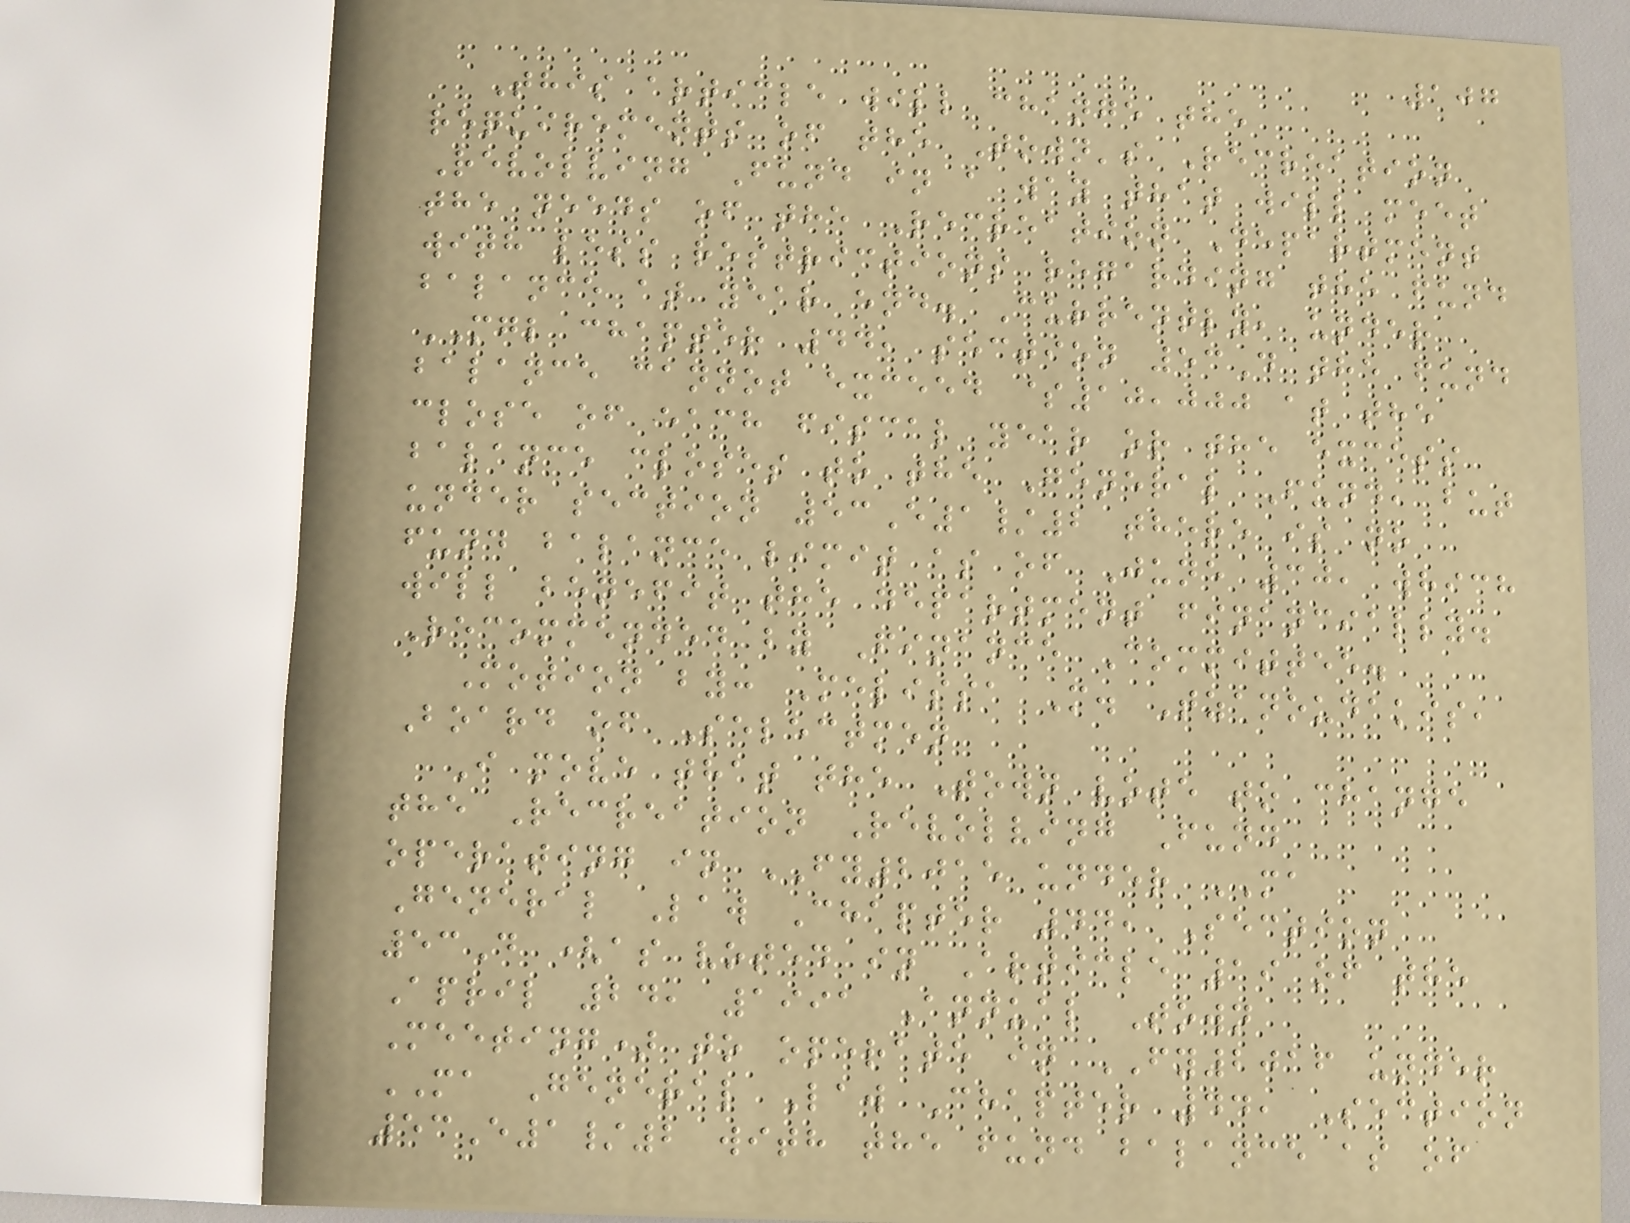107
This article will change the
requirements of the Town's Recreation
Revolving Fund in a way that will meet
the needs of the Recreation Department
with less restrictions regarding the fund
balance at year end. Currently, under
MGL chapter 44, section 53D the fund
balance cannot exceed $10,000 at the
close of each fiscal year or the excess
balance closes to the General Fund, but
under section 53E1/2 there is no
fund balance limit as of June 30, which
will benefit the department financially.
Recommended by Finance Committee.
Motion by: Melissa M. Tzanoudakis,
Board of Selectmen
I move that the Town vote to change
the Recreation Revolving Fund
operating in FY2015 under MA
General Law Chapter 44, Section
53D (as voted in Article 19 of the
April 24, 1991 Annual Town
Meeting) to operate in FY2016 under
MA General Law Chapter 44, Section
53E1/2 with the fund balance as of
